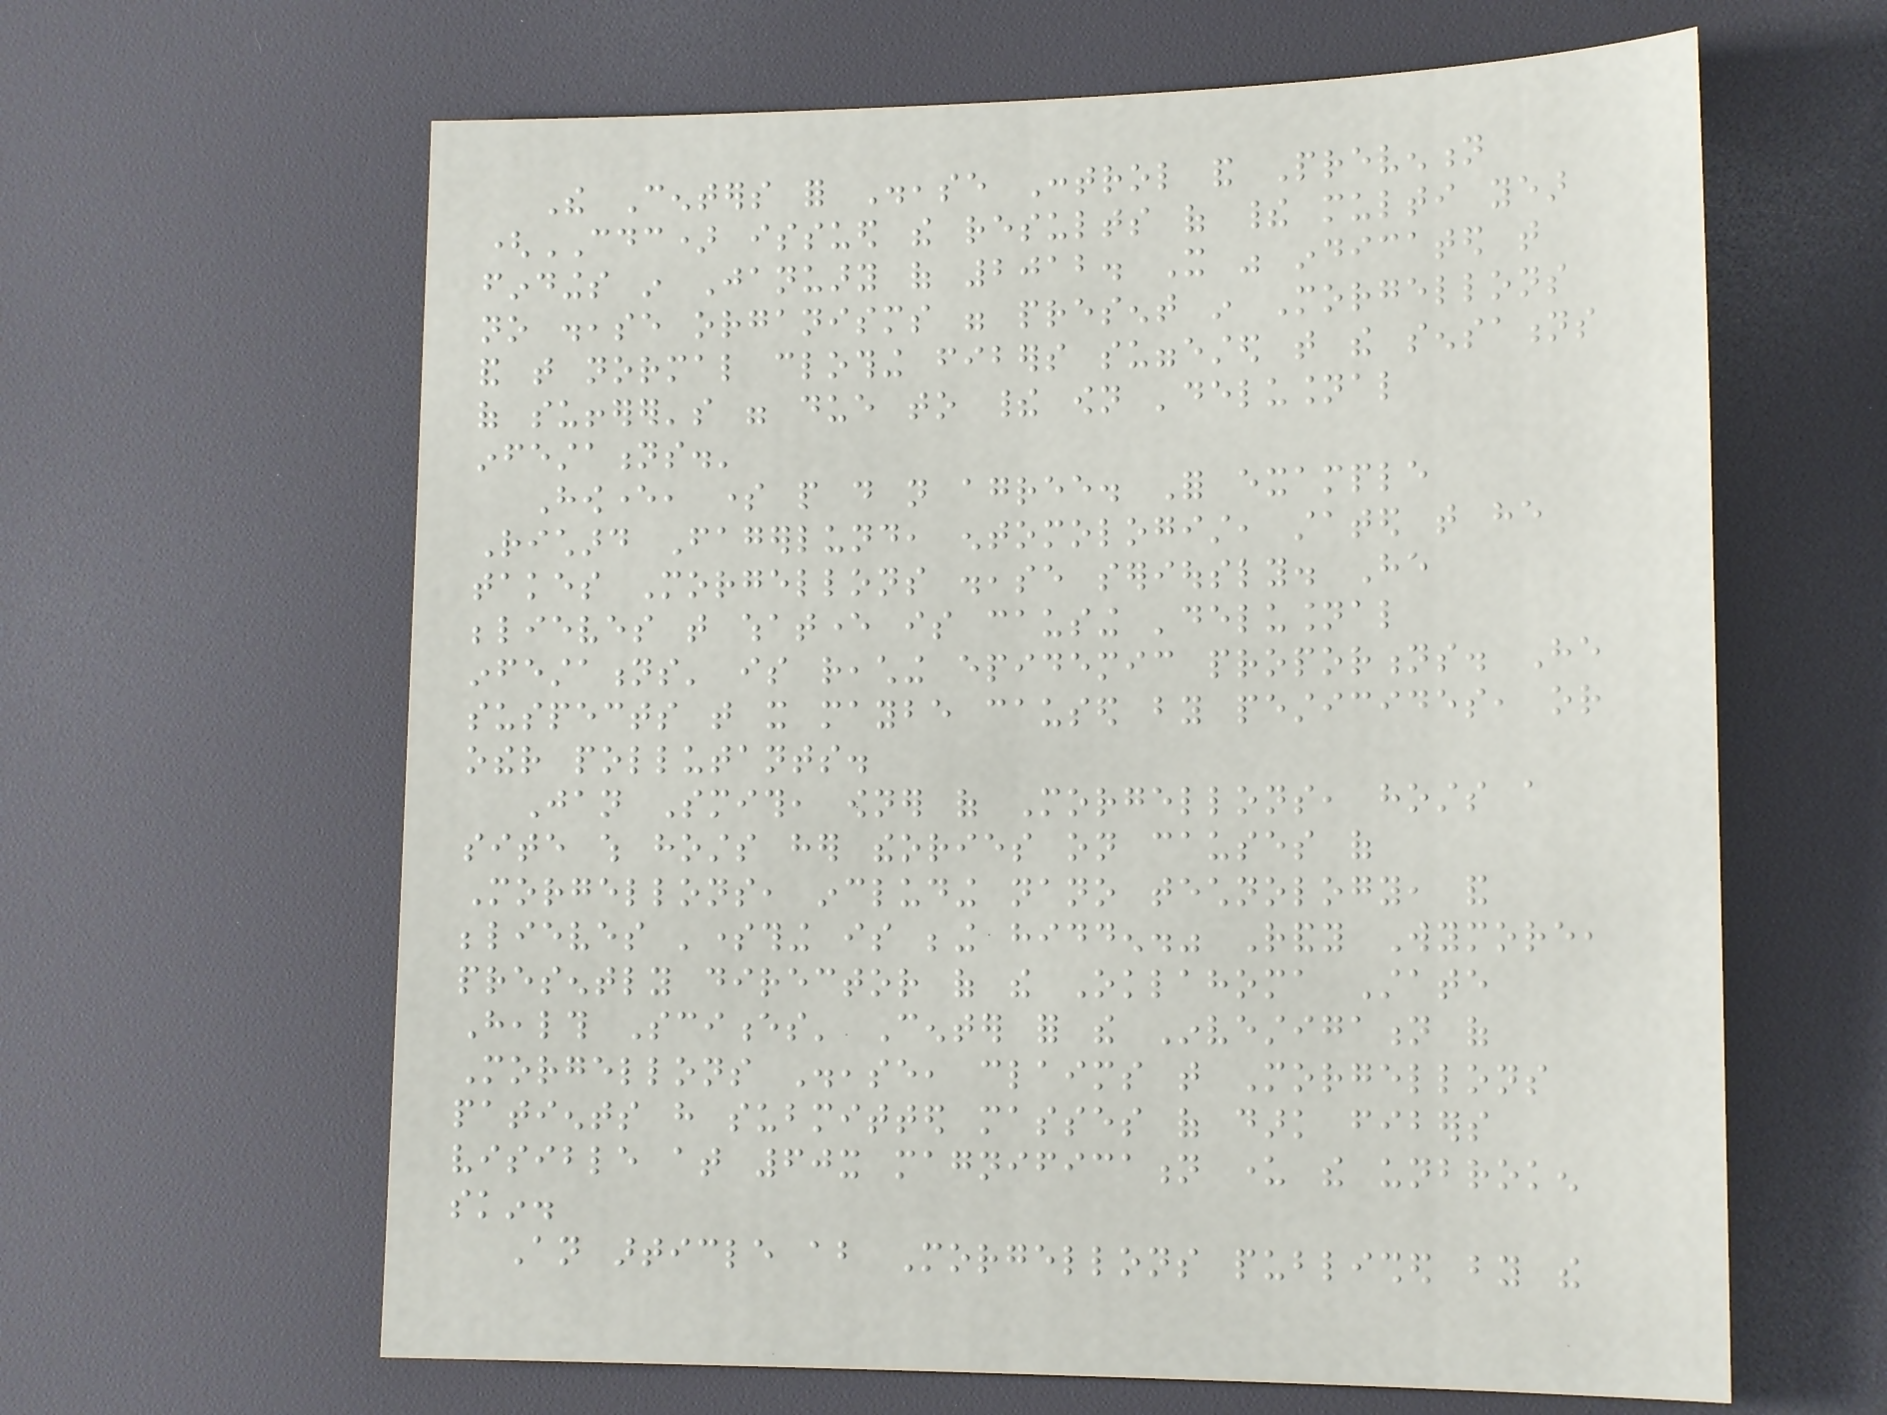The Centers for Disease Control and Prevention
(CDC) issued the results of their multi year
findings in January of 2012. It was indicated that
no disease organisms were present in Morgellons
and that normal clothing fibers suggested that the sensations
of sufferer's were due to their own 'delusional
infestations.'
However, some people do not agree. For example
Richard Fagerlund, entomologist, stated that he
takes Morgellons disease seriously. He
believes that whatever is causing 'delusional
infestations' is reaching epidemic proportions. He
suspects that it maybe caused by pesticides, or
other pollutants.
Jan Smith, owner of Morgellons, hosts a
site which hosts her theories on causes of
Morgellons, including nano technology, and
believes 'something is being hidden." Randy Wymore,
presently director of the Oklahoma State
Health Sciences' Center for the Investigation of
Morgellons Disease, claims that Morgellons
patients have submitted masses of dark fibers
visible at 60x magnification under the unbroken
skin.
An article about Morgellons published by the
